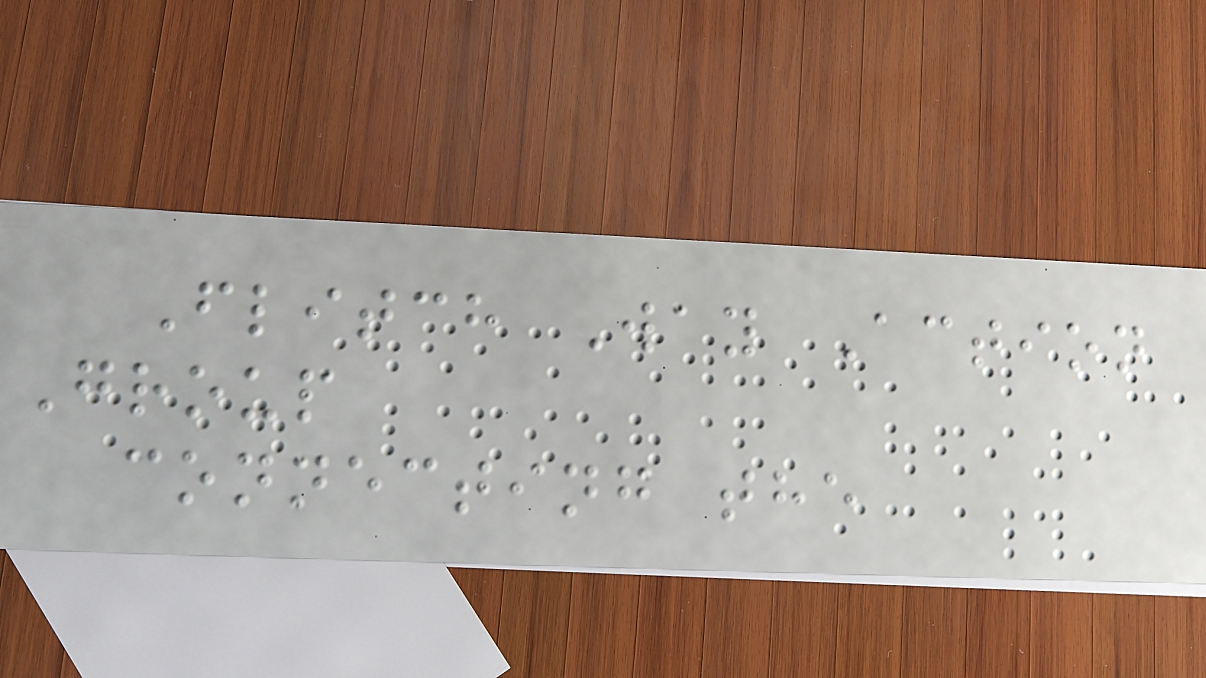Flitch Way Action
Group
connecting the
